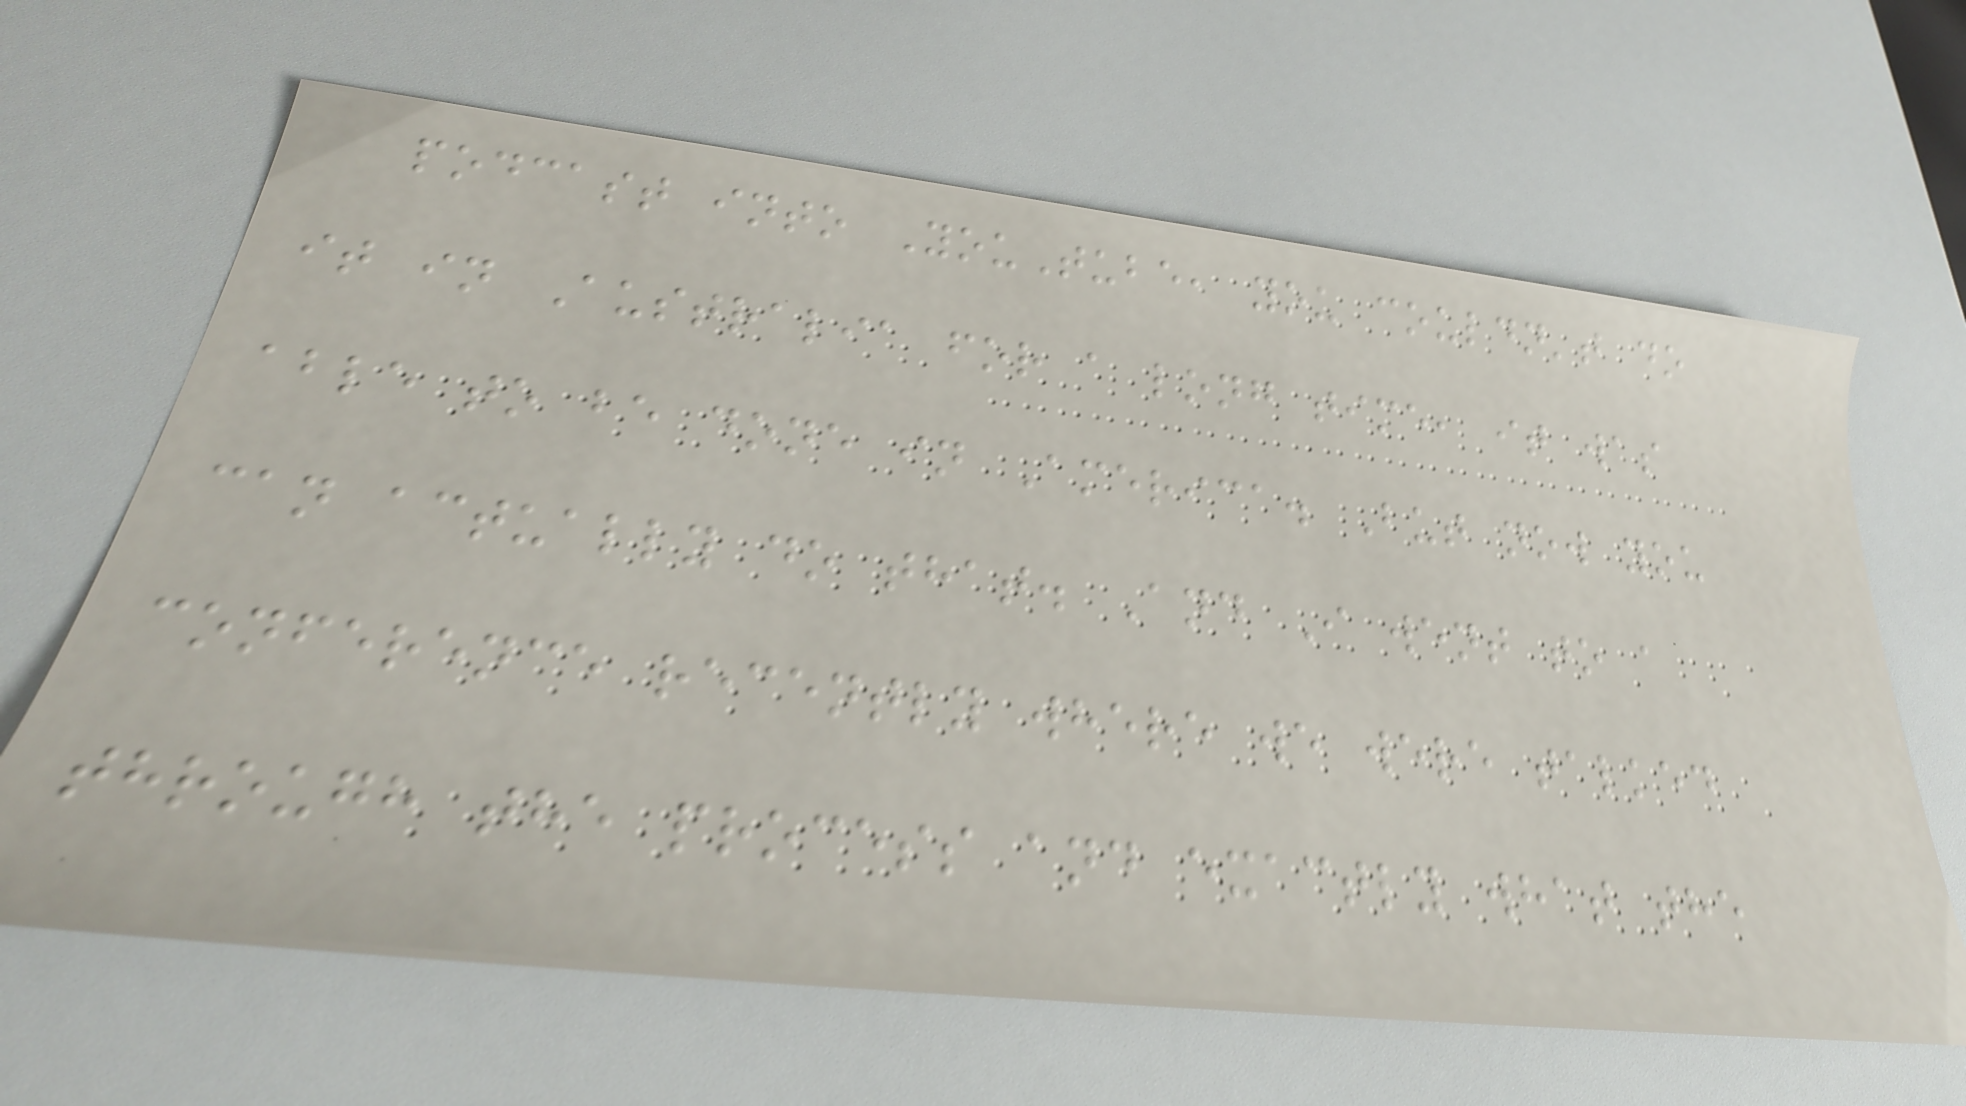podcast into YouTube, you couldn't do
it in Australia for a long time, it was
able to be done in America. But now you
can actually do that. And I went to a
conference recently where we were talked
through the process and exactly what the
